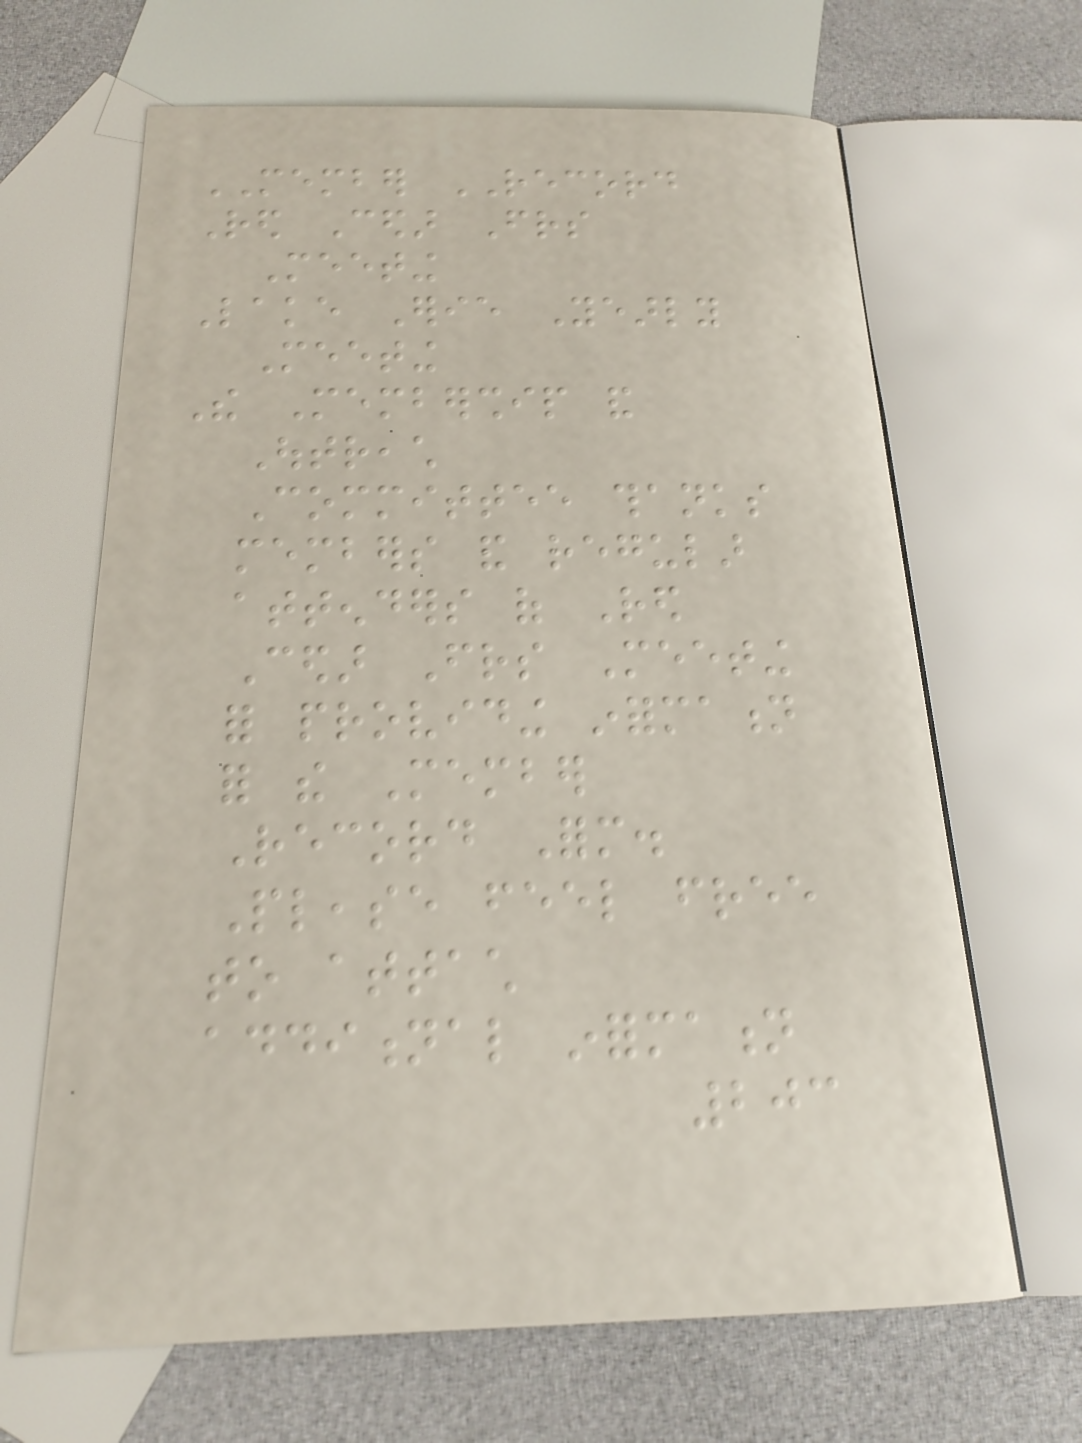MEMBER RECORD
Red Cedar Friends
Meeting
Lake Erie Yearly
Meeting
The Membership and
Outreach
Committee thanks
members and regular
attenders of Red
Cedar Friends Meeting
for providing information
for the Member
Record Form.
Please feel free
to attach
additional information
203
